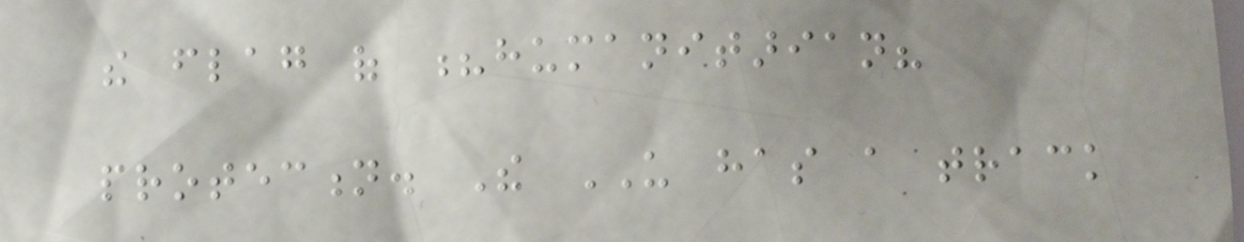the flag of ?humanitarian?
protection. The US has a track
